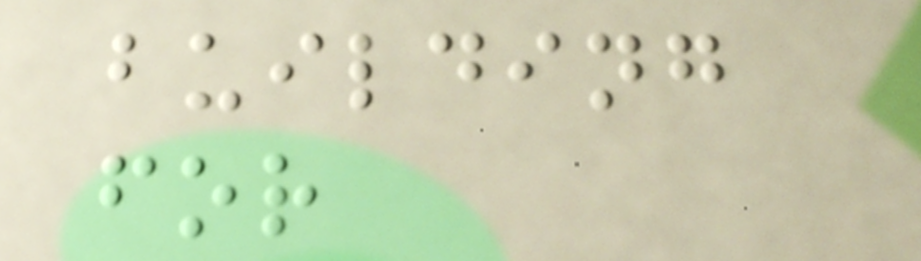building
for
